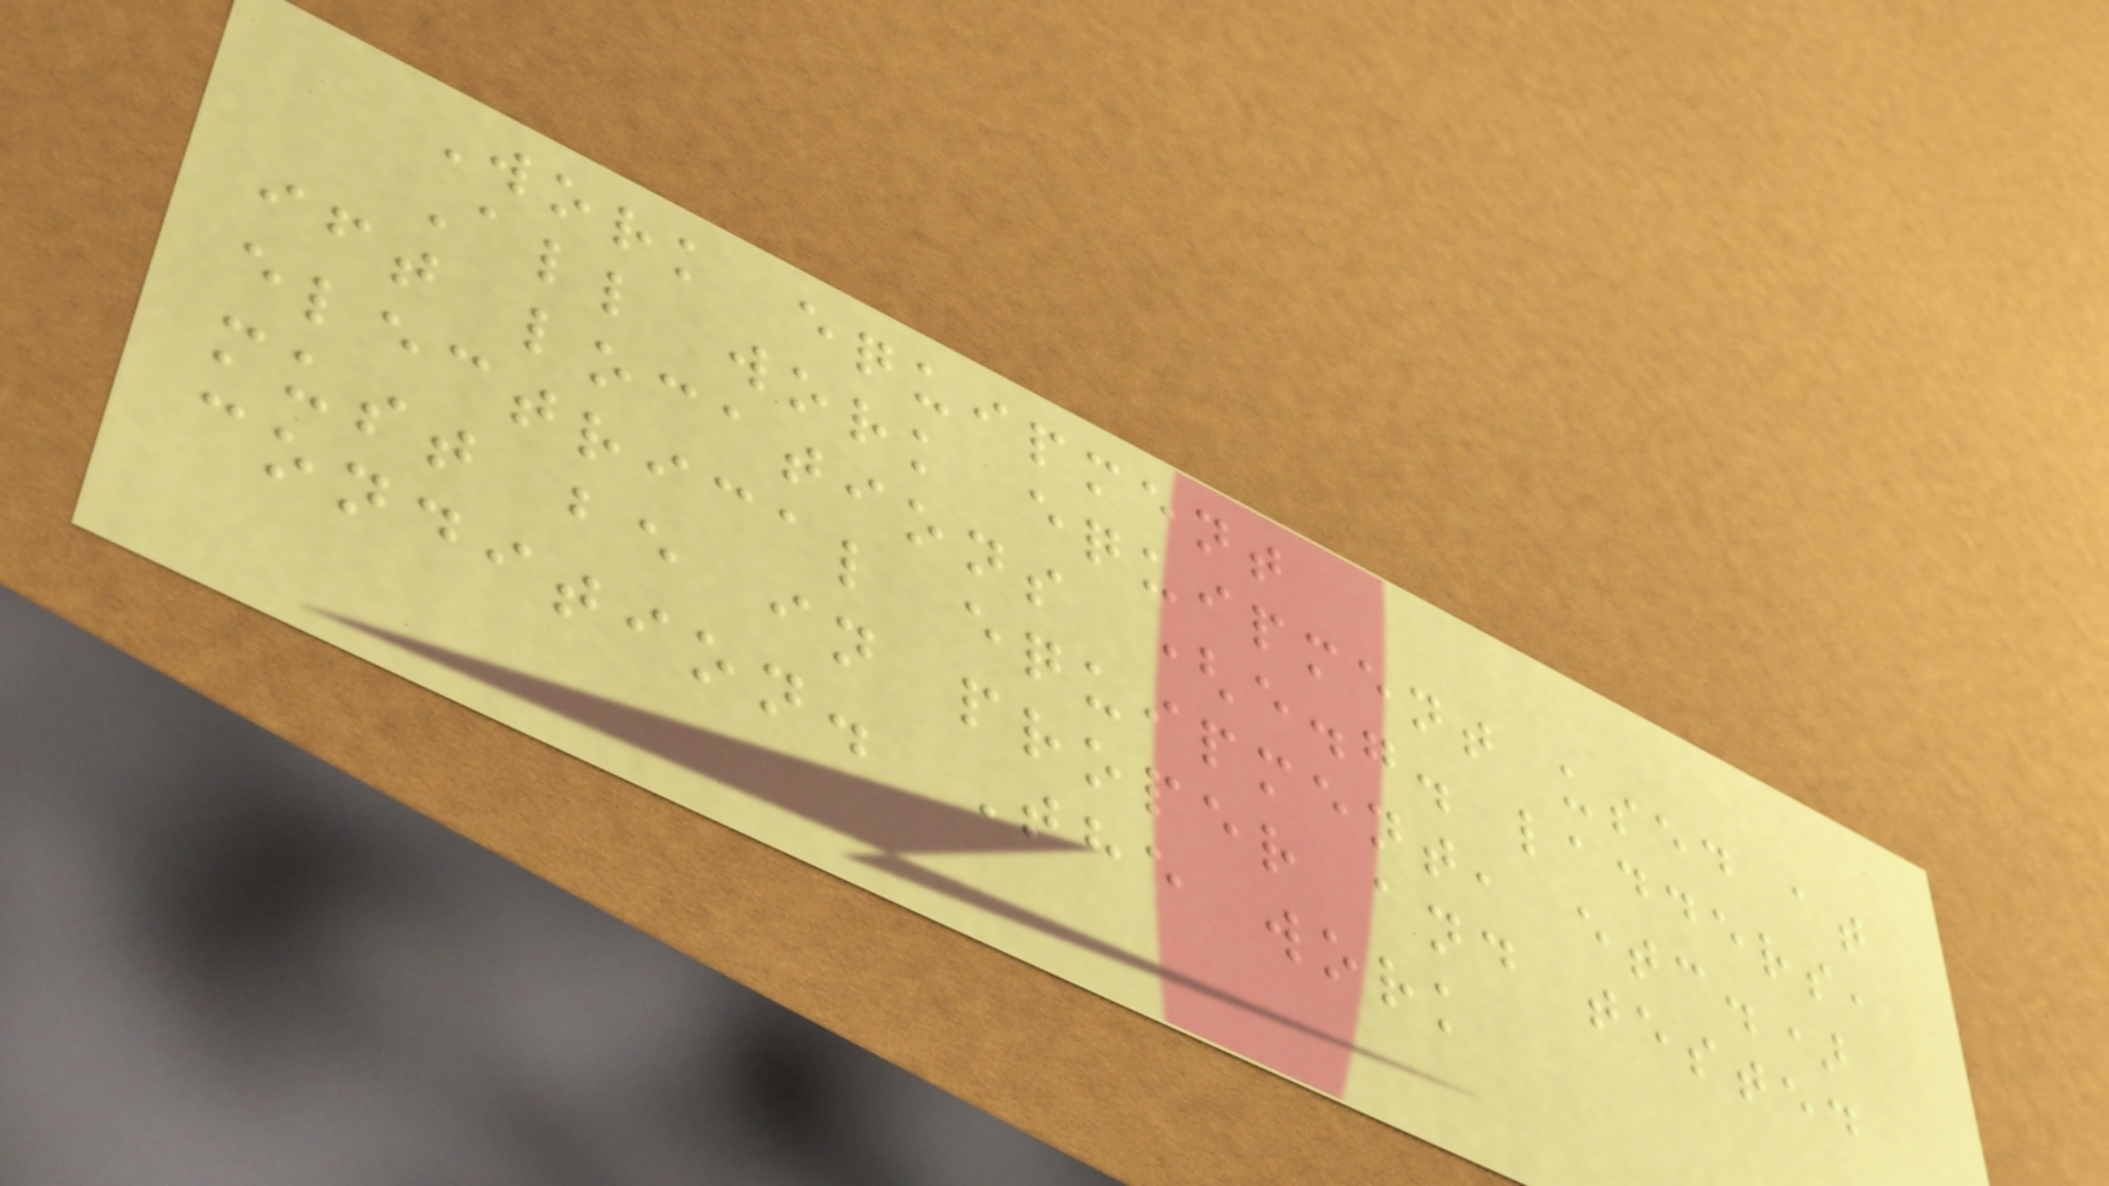Work equipment
All work equipment used at
ift locations (e.g. ladders,
electrical equipment, etc.)
must be in proper and tested
condition. The work
